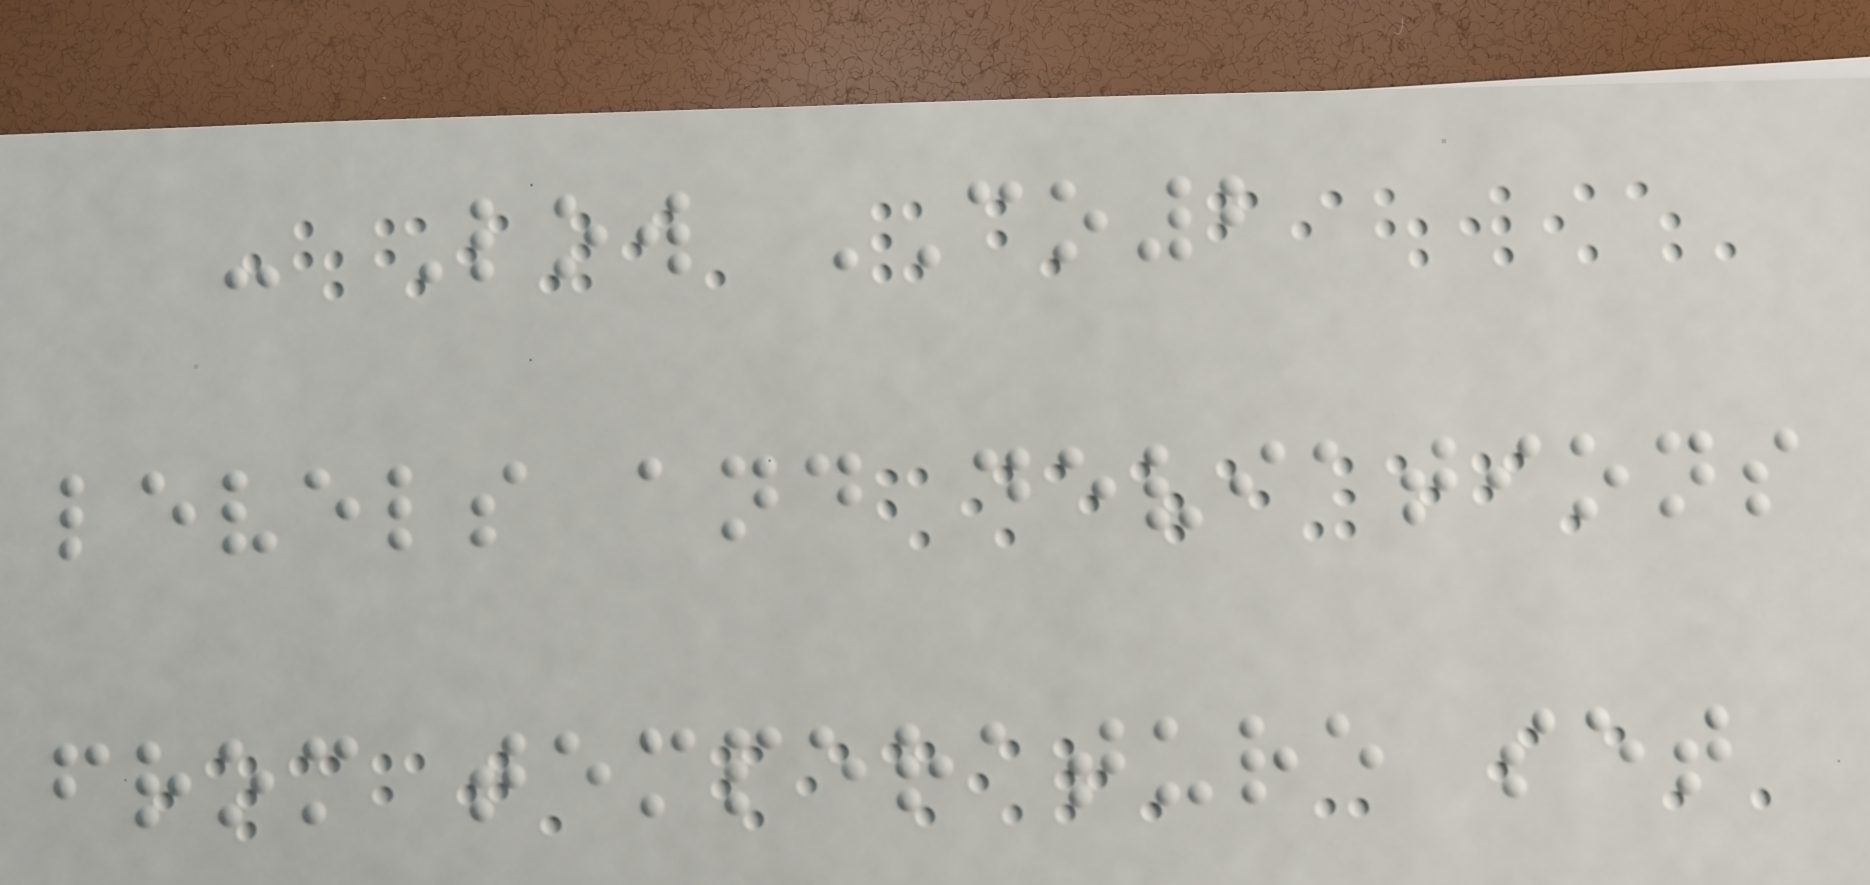- Low CO2
levels and deviations
from temperature set
